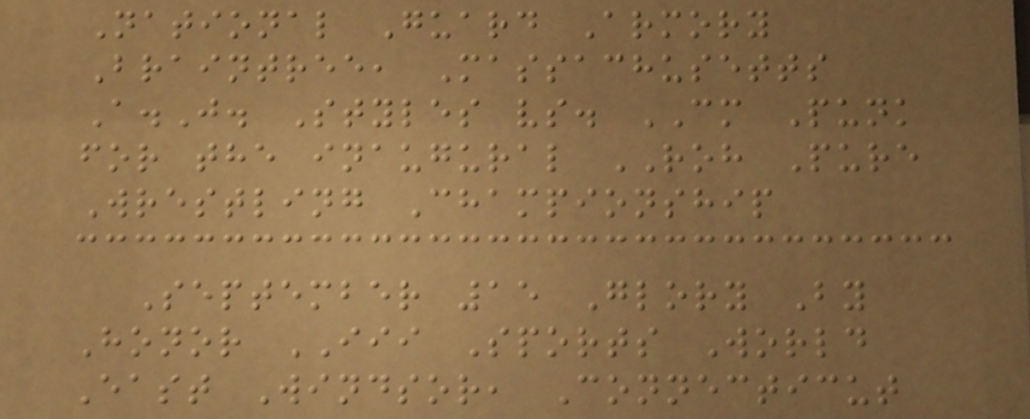National Guard Armory
Braintree, Massachusetts
A.J. Styles vs. CM Punk
for the inaugural ROH Pure
Wrestling Championship
September 15 Glory By
Honor III Sports World
East Windsor, Connecticut
